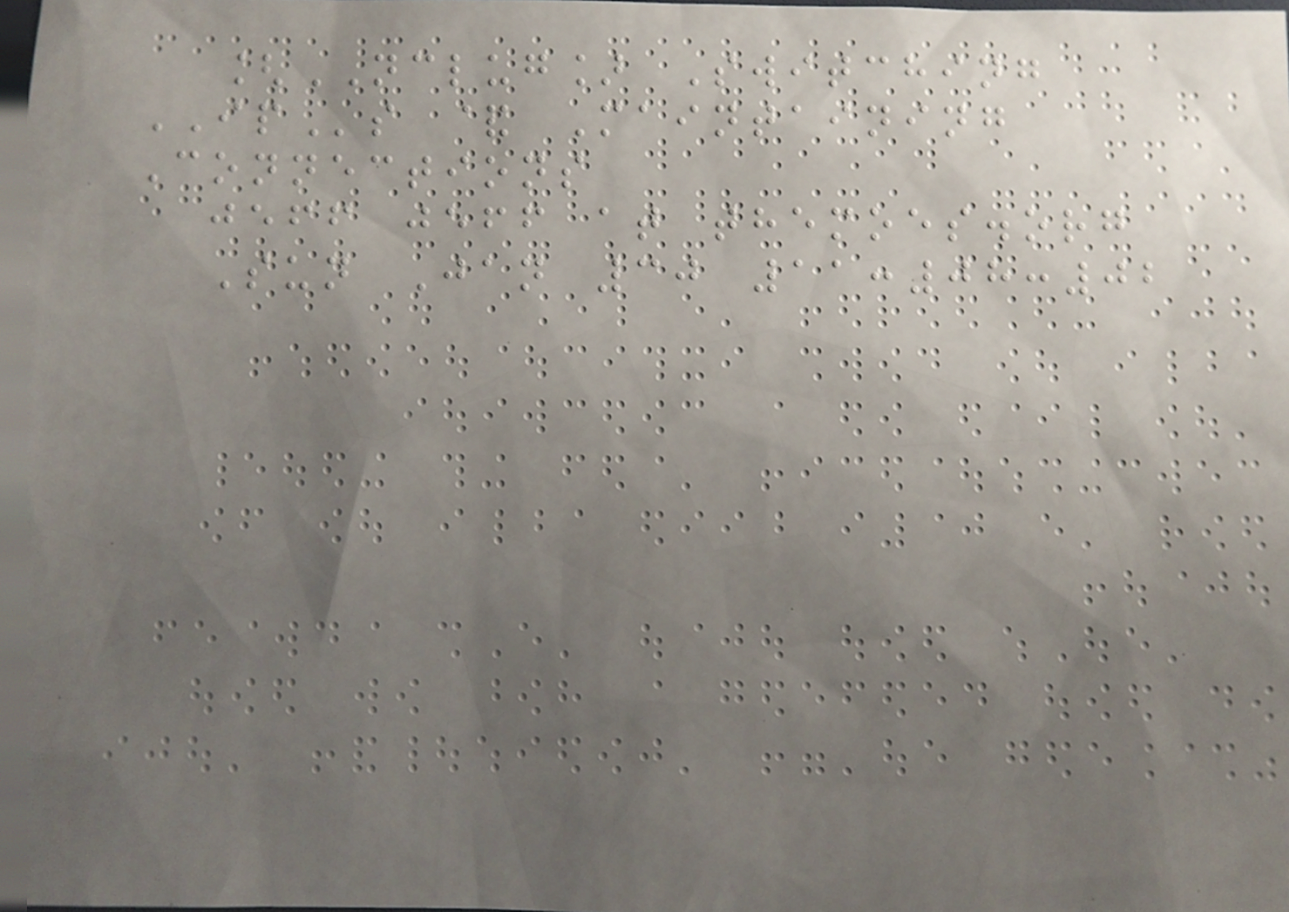[NCLUG] Switching
IPs & Maintaining
Connections
jeff jeff at themoes.org
Sun Jan 30 11:08:02
